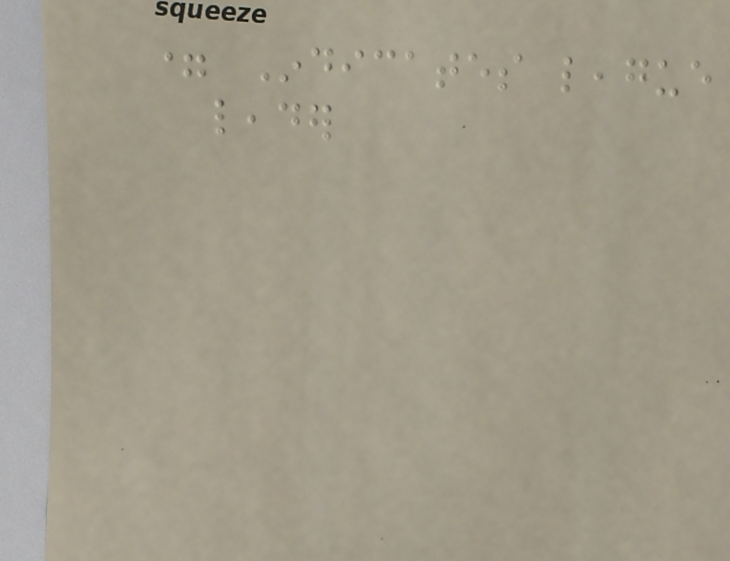= Indicates league
leader
